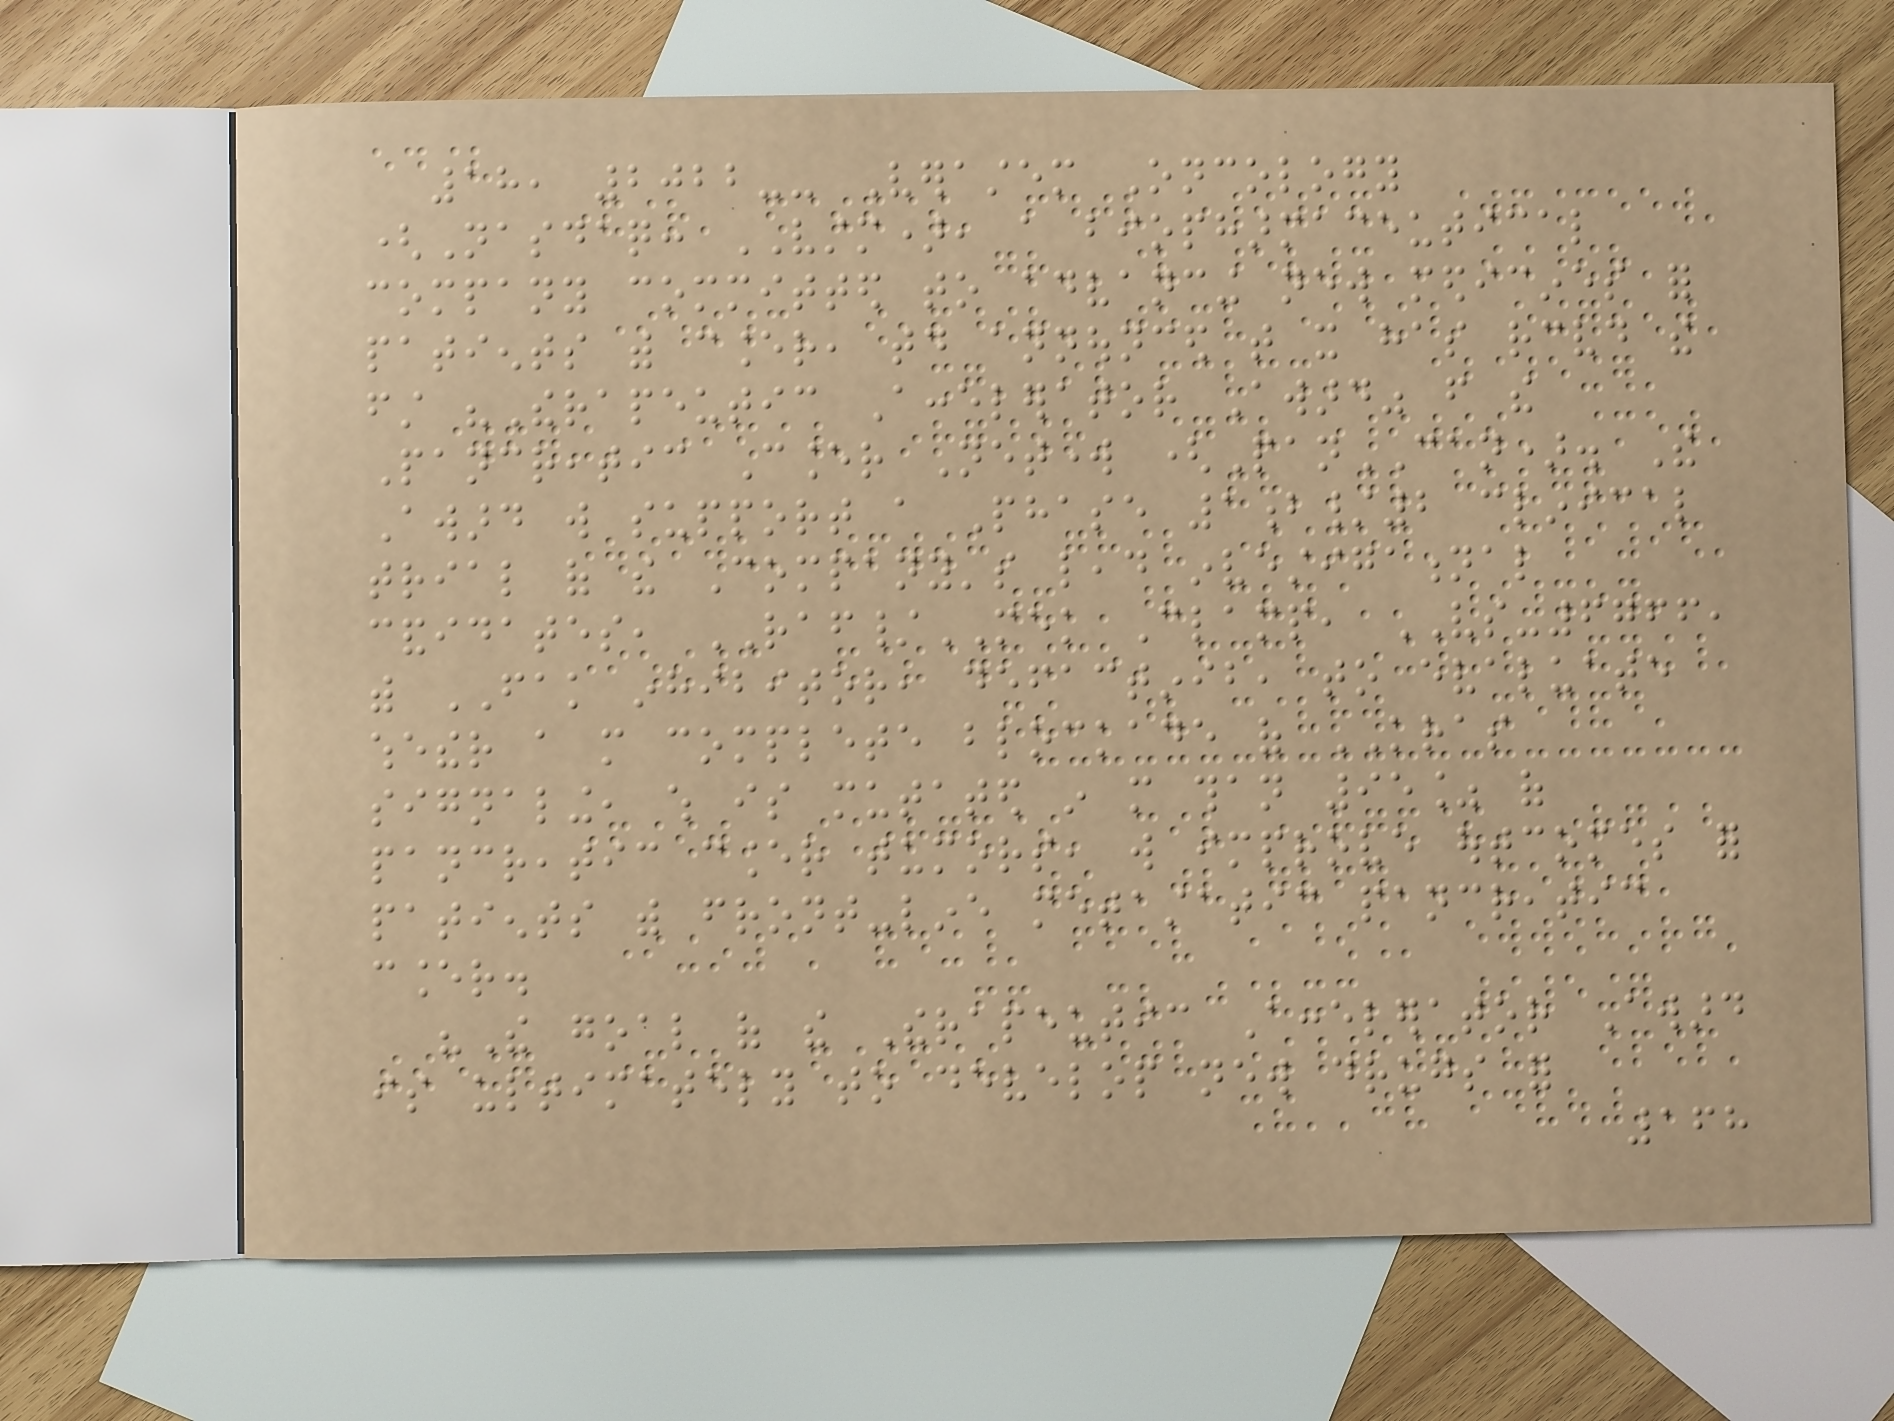18, 2022-- Verastem Oncology
(Nasdaq: VSTM), a biopharmaceutical
company committed to advancing new medicines for
patients with cancer, today announced that it has received the
first "Therapeutic Accelerator Award" from the
Pancreatic Cancer Network (PanCAN). The
Award will support a Phase 1b/2 clinical
trial of the Company's lead investigational
candidates, RAF/MEK Clamp, VS-6766,
with FAK inhibitor, defactinib, to evaluate
whether a more complete blockade of KRAS
signaling, which is mutated in more than 95% of
pancreatic cancer tumors, will improve outcomes for
patients with front-line metastatic pancreatic
cancer.
"The goal of the Therapeutic Accelerator Award
is ultimately to develop new drugs for
168
